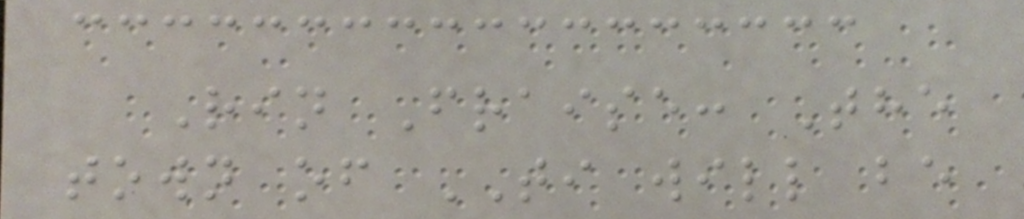Rin Fraise: The
town of TI will be
